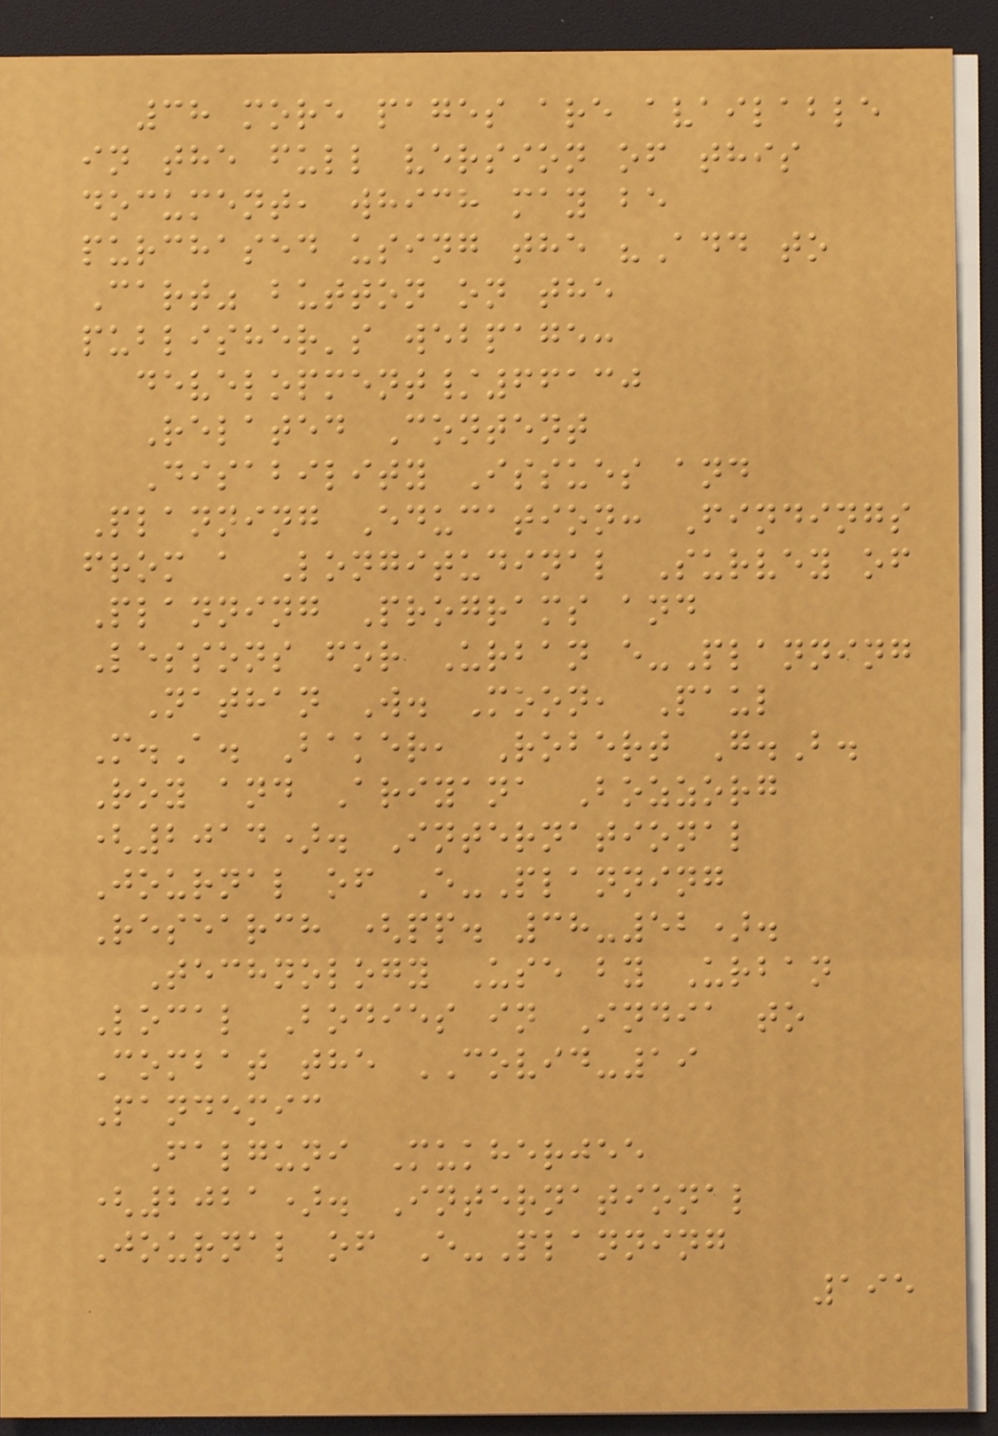38 more pages are available
in the full version of this
document, which may be
purchased using the "Add to
Cart" button on the
publisher's webpage:
development/66130
Related Content
Disability Issues and
Planning Education: Findings
from a Longitudinal Survey of
Planning Programs and
Lessons for Urban e-Planning
Nathan W. Moon, Paul
M.A. Baker, Robert G.B.
Roy and Ariyana Bozzorg
(2014). International
Journal of E-Planning
Research (pp. 38-52).
Technology Use by Urban
Local Bodies in India to
Combat the COVID-19
Pandemic
Falguni Mukherjee
(2021). International
Journal of E-Planning
195
